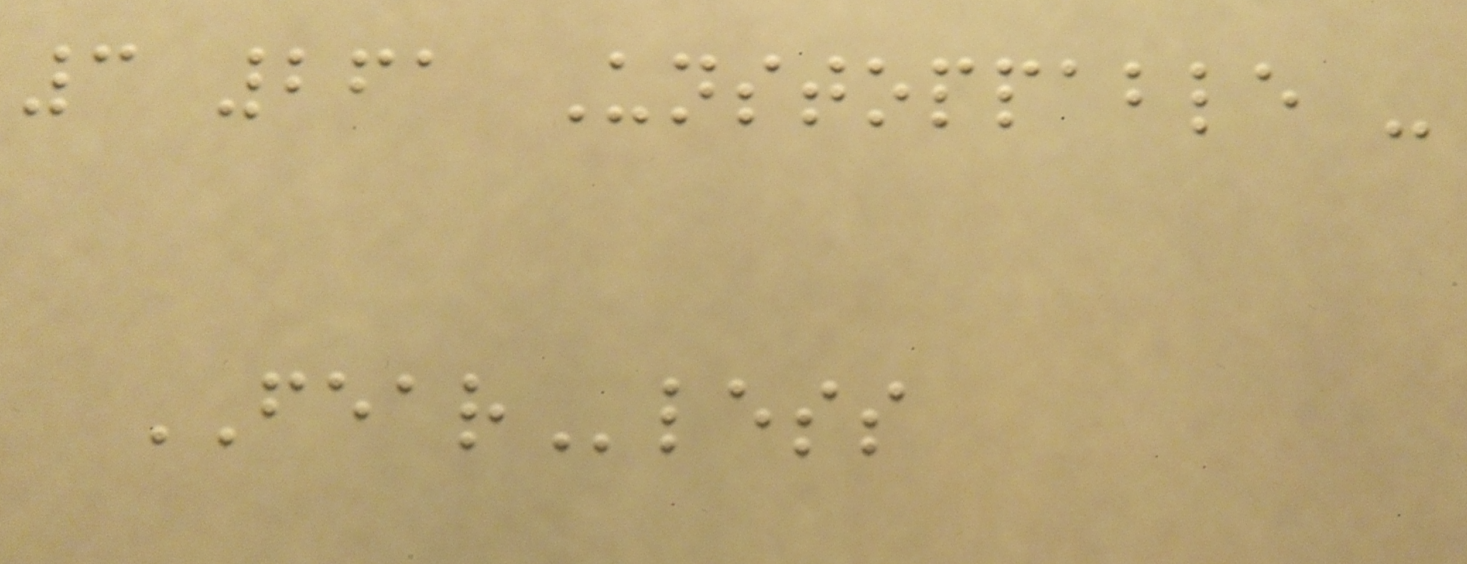3 261 Unstoppable -
FEARless
